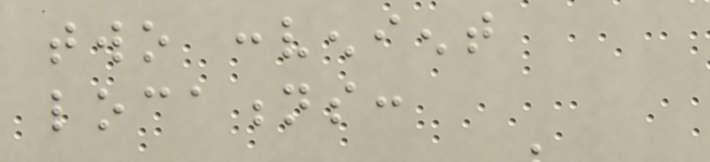two convenient
locations:
